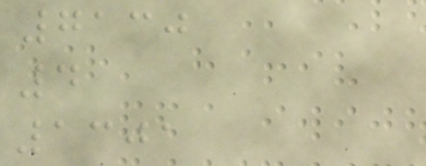7130
4
1301
